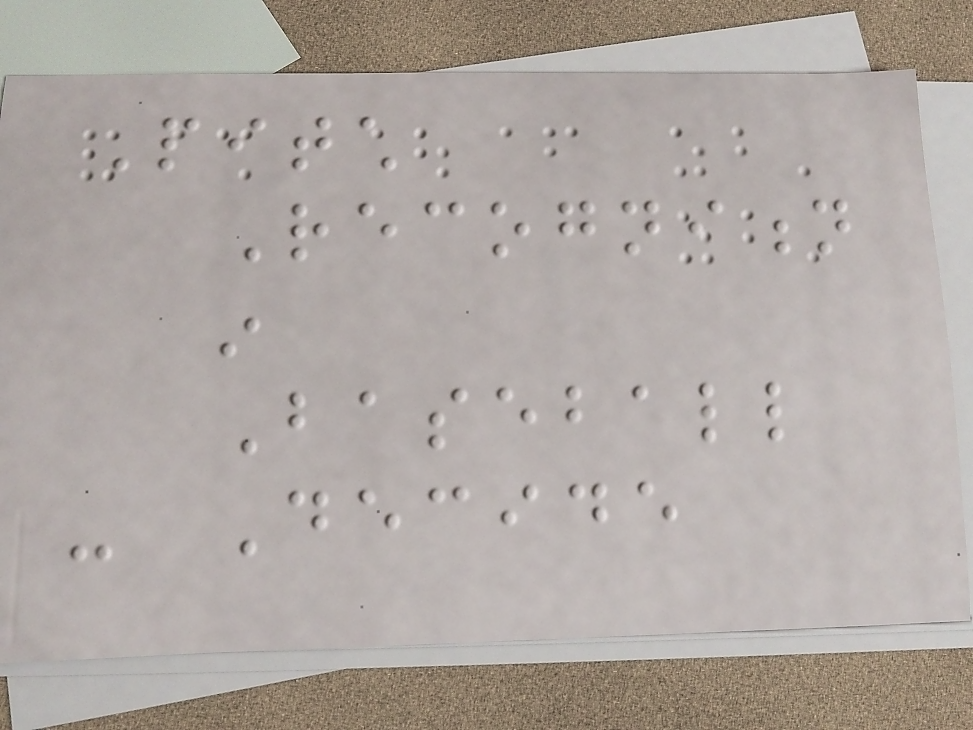Pitch
Recognition
in
Baseball
- Decide
